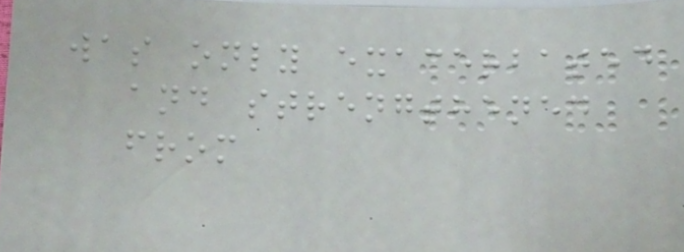was only exacerbated
and strengthened
from
